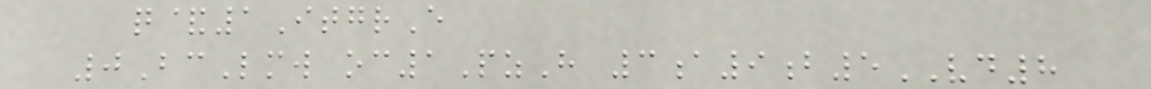q&1ItgrE
0BcLmw oc1PzH 3a9b5VD8
